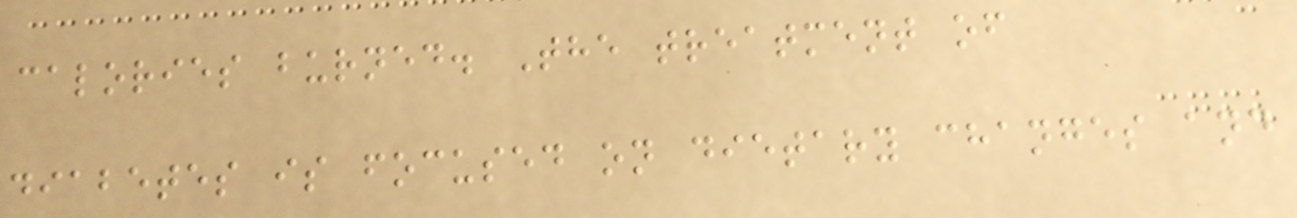calories burned. The treatment of
diabetes is focused on dietary changes and
